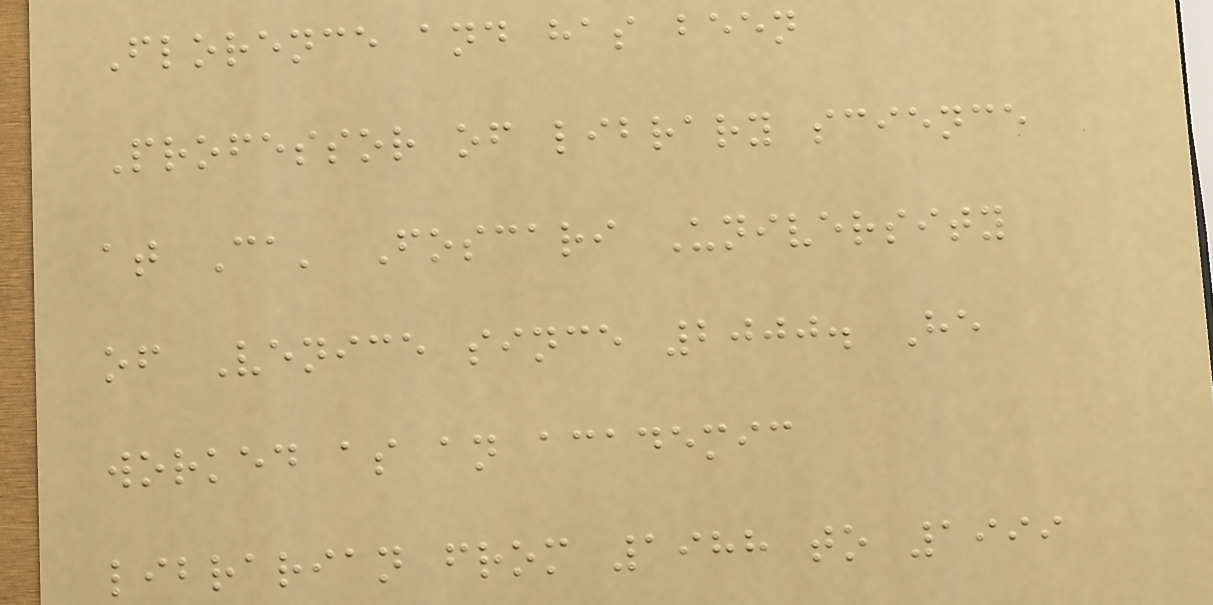Florence and has been
Professor of library science
at Ca' Foscari University
of Venice since 2000. He
worked as an academic
librarian from 1988 to 1999
